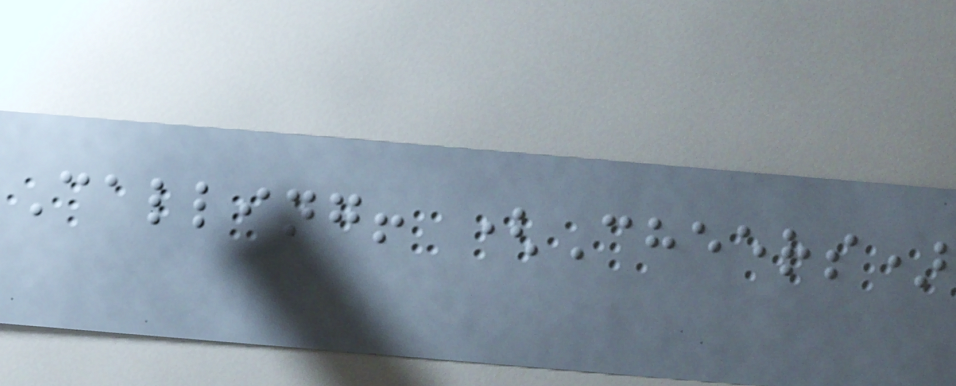Calling! (Cheers)
